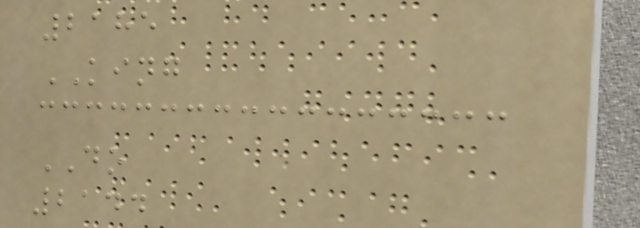2185
KING
DO
2144
